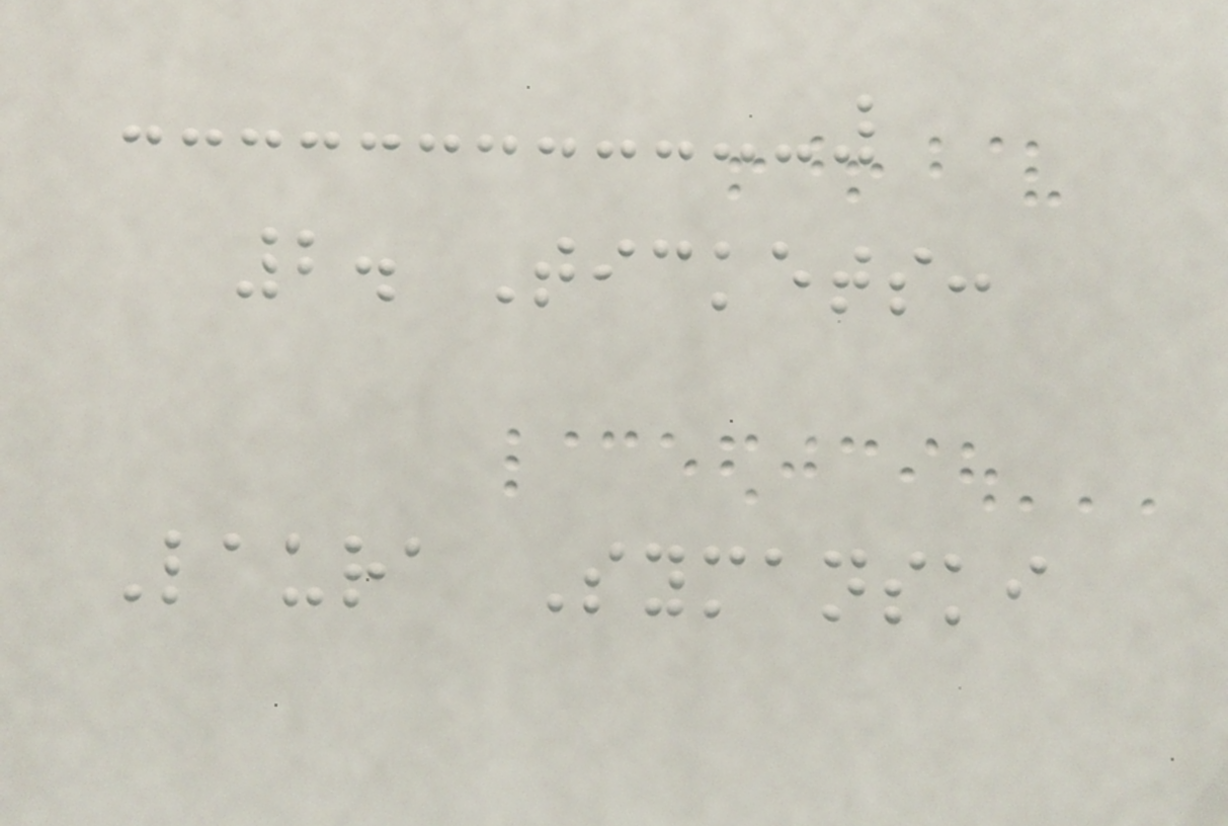2. Tickets:
Laura Symanski
